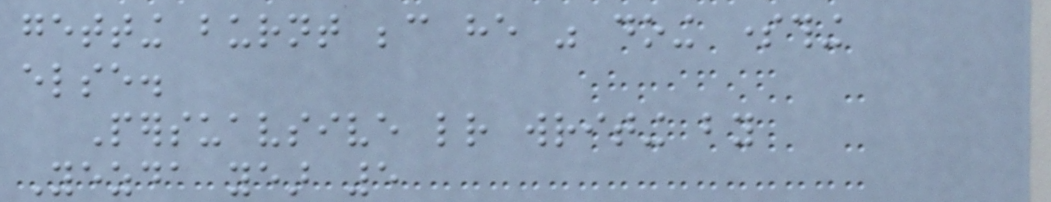getting burnt because he was doing something
else.
Persuavsive letter writing by
Yezda year 5
